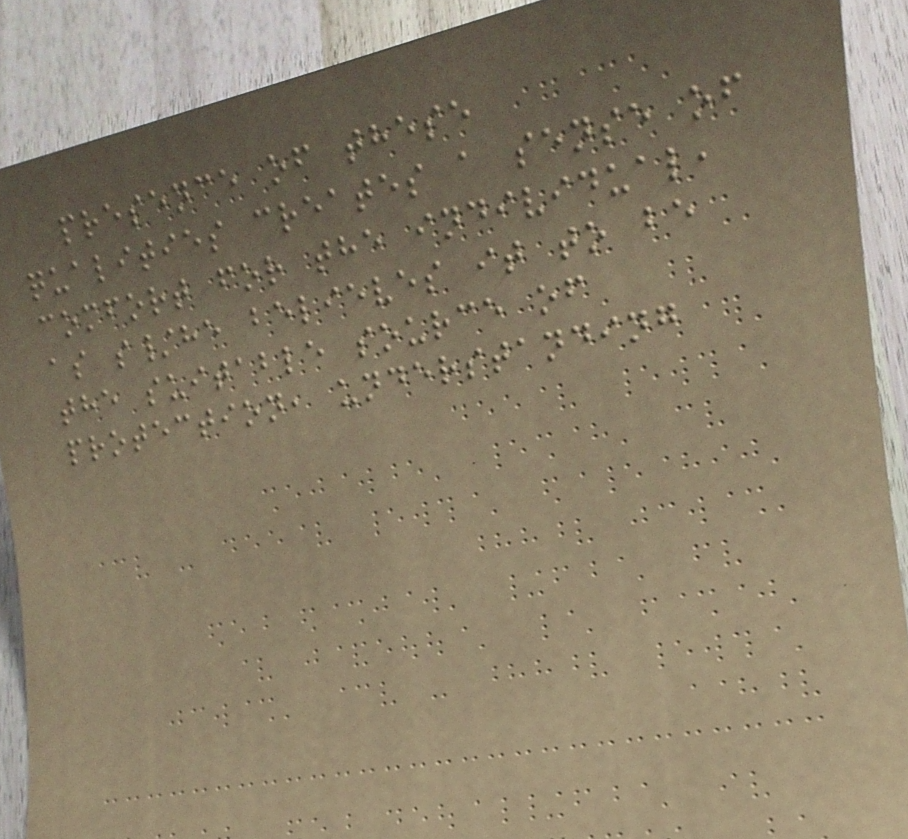presence of these
qualities creates a sense of
comfort for the individual,
as s/he believes it to be
the suitable source of
protection, understanding
